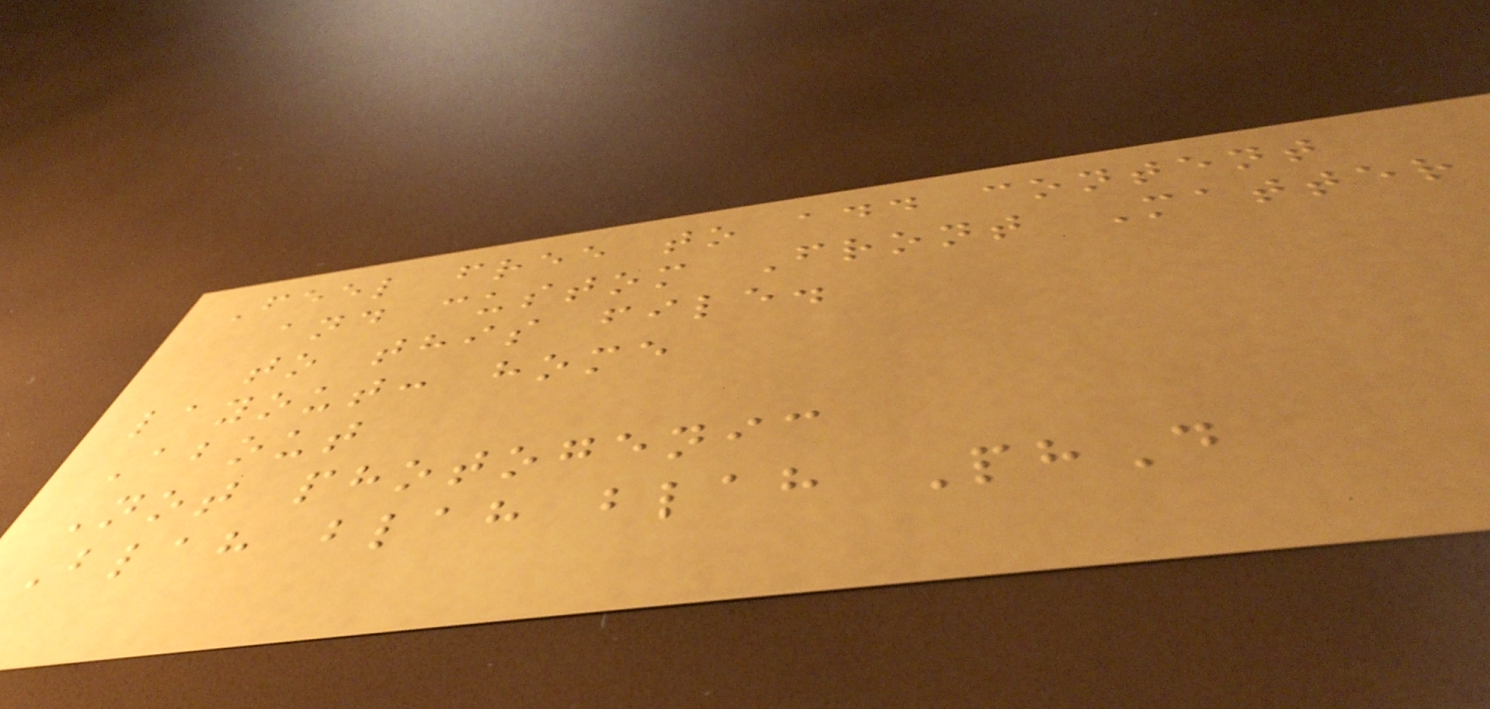Feel free to add content
and custom Front Matter
to this file.
layout: home
About
Not photogenic
Blah blah blah PhD
